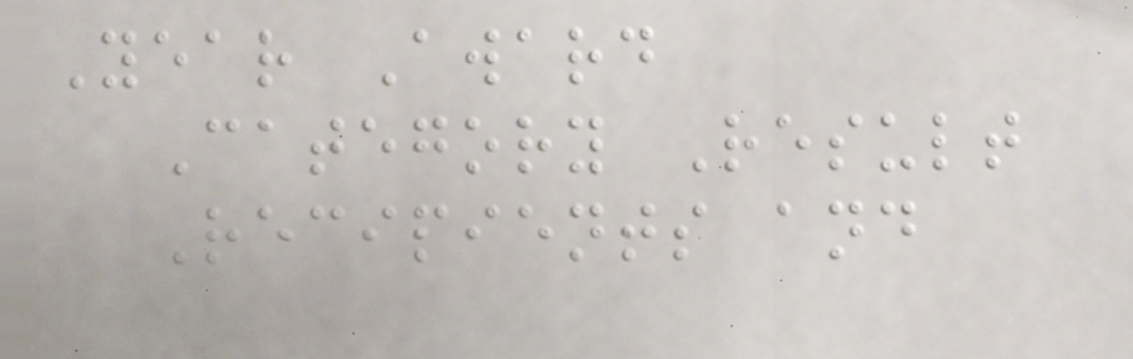Year Award
Category Result
Recipients and
